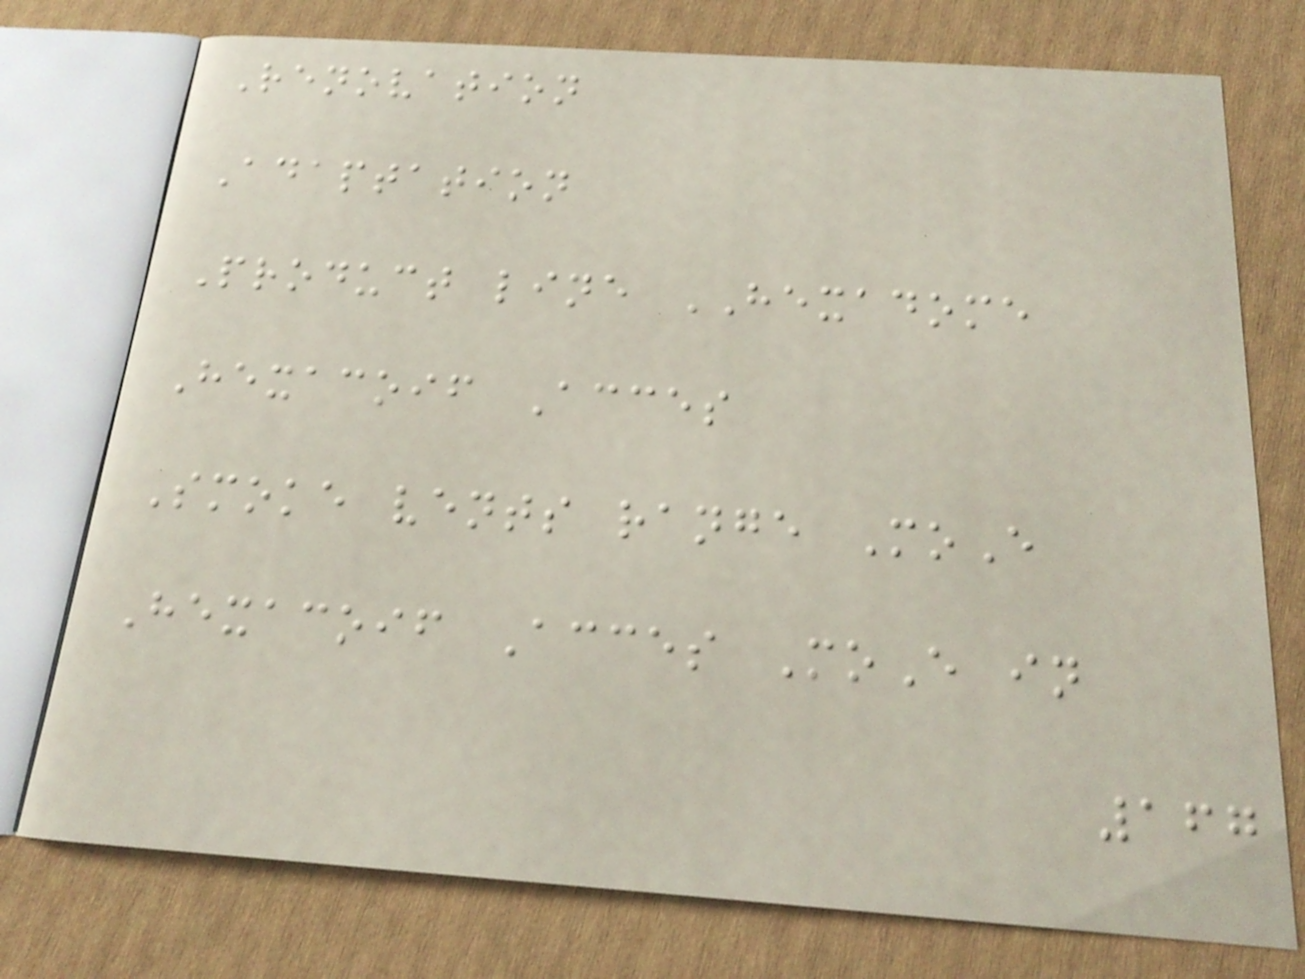Renovation
Adaptation
Product line HEXADOME
Hexacoif Acces
Smoke vents range MoE
Hexacoif Acces MoE in
167
